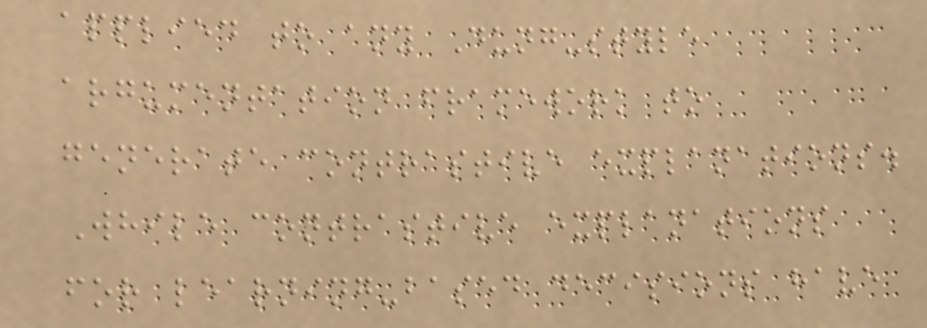applied to any Dung-style
argumentation framework to
generate contrastive explanations.
While contrastive explanations
for learning-based decisions have
